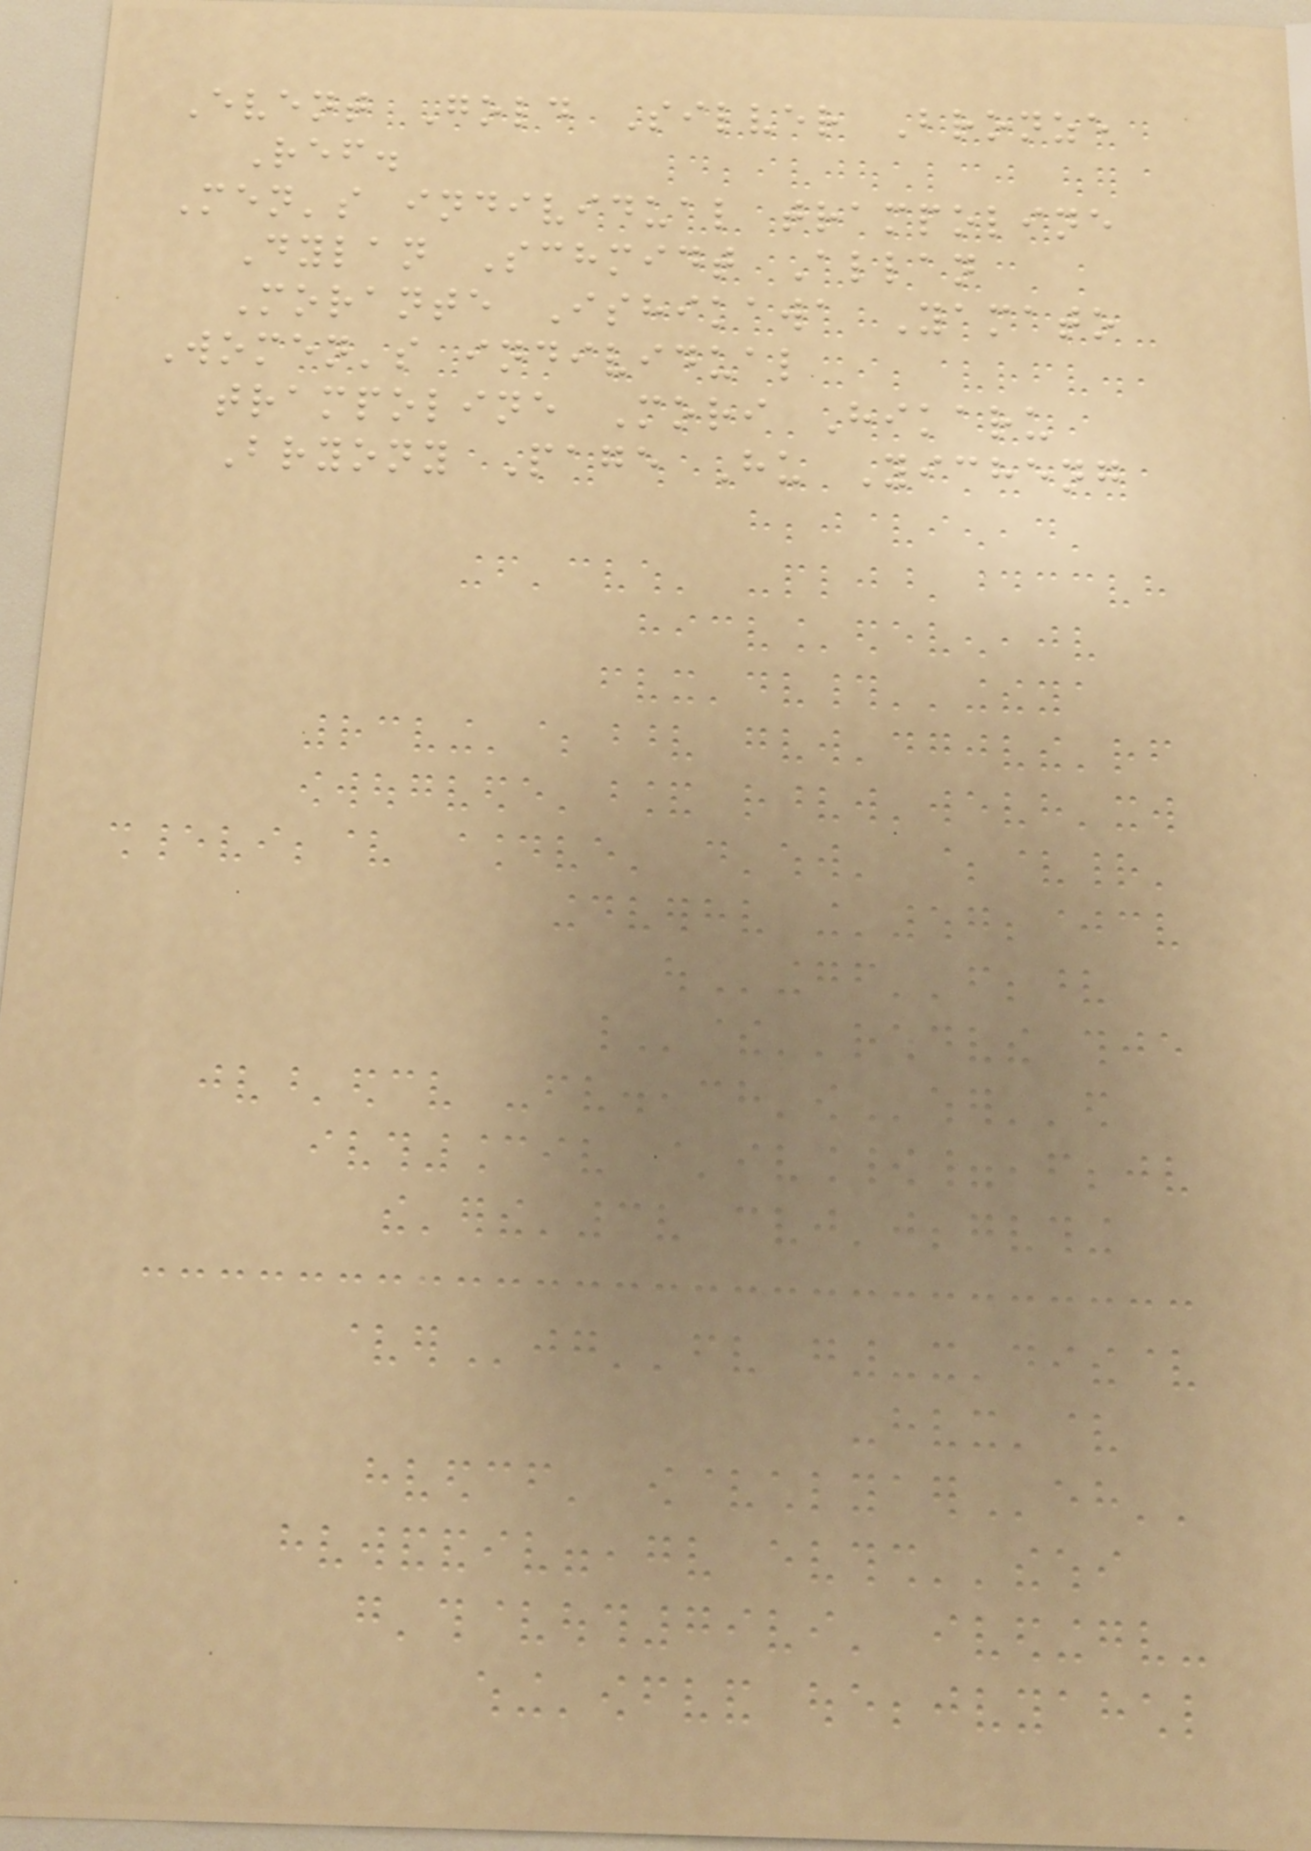Event Gold Silver Bronze
Ref.
Men's individual trampoline
Dylan Schmidt Allan
Morante Ishikawa Yamato
Women's individual
trampoline Mori Hikaru
Bryony Page Hu Yicheng
